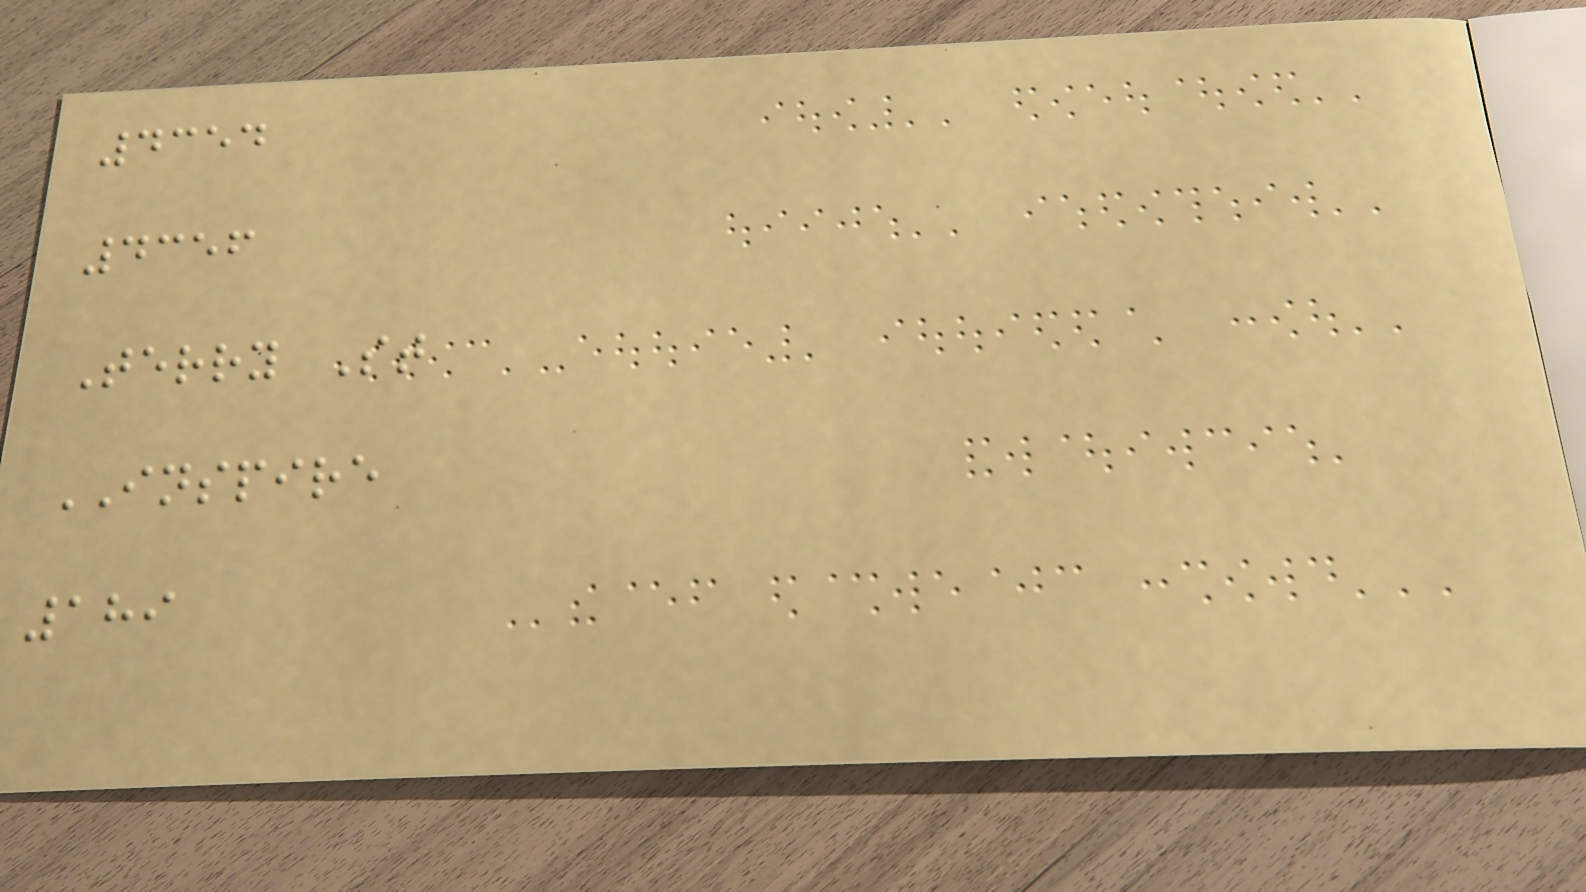4354
4356
Terry St
INSPIRE
189
